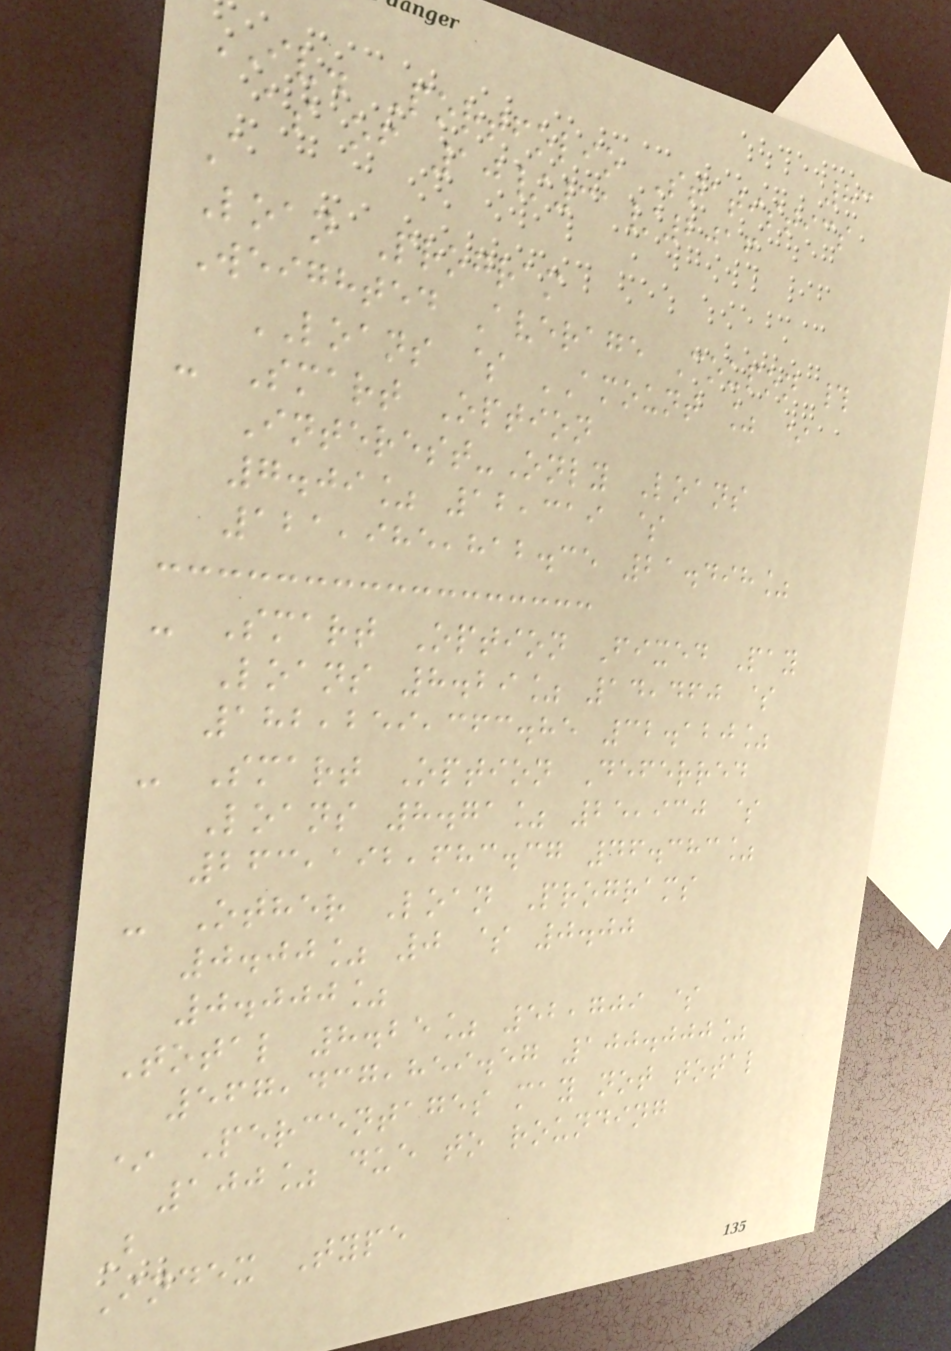83
IV. Portfolio Statistics
as of 10/31/2016
A
Loan Program
Weighted Average Coupon #
LOANS $ AMOUNT % *
- Smart Option
Interest-Only Loans
7.09% 12,319 $
121,985,812.35 21.498%
- Smart Option Fixed Pay
Loans 8.29% 14,460 $
182,259,363.85 32.120%
- Smart Option Deferred
Loans 8.71% 25,930 $
263,192,683.37 46.383%
- Other Loan Programs
0.00% 0 $ 0.00
0.000%
Total 8.25% 52,709 $
567,437,859.57 100.000%
* Percentages may not total
100% due to rounding
B
Index Type
